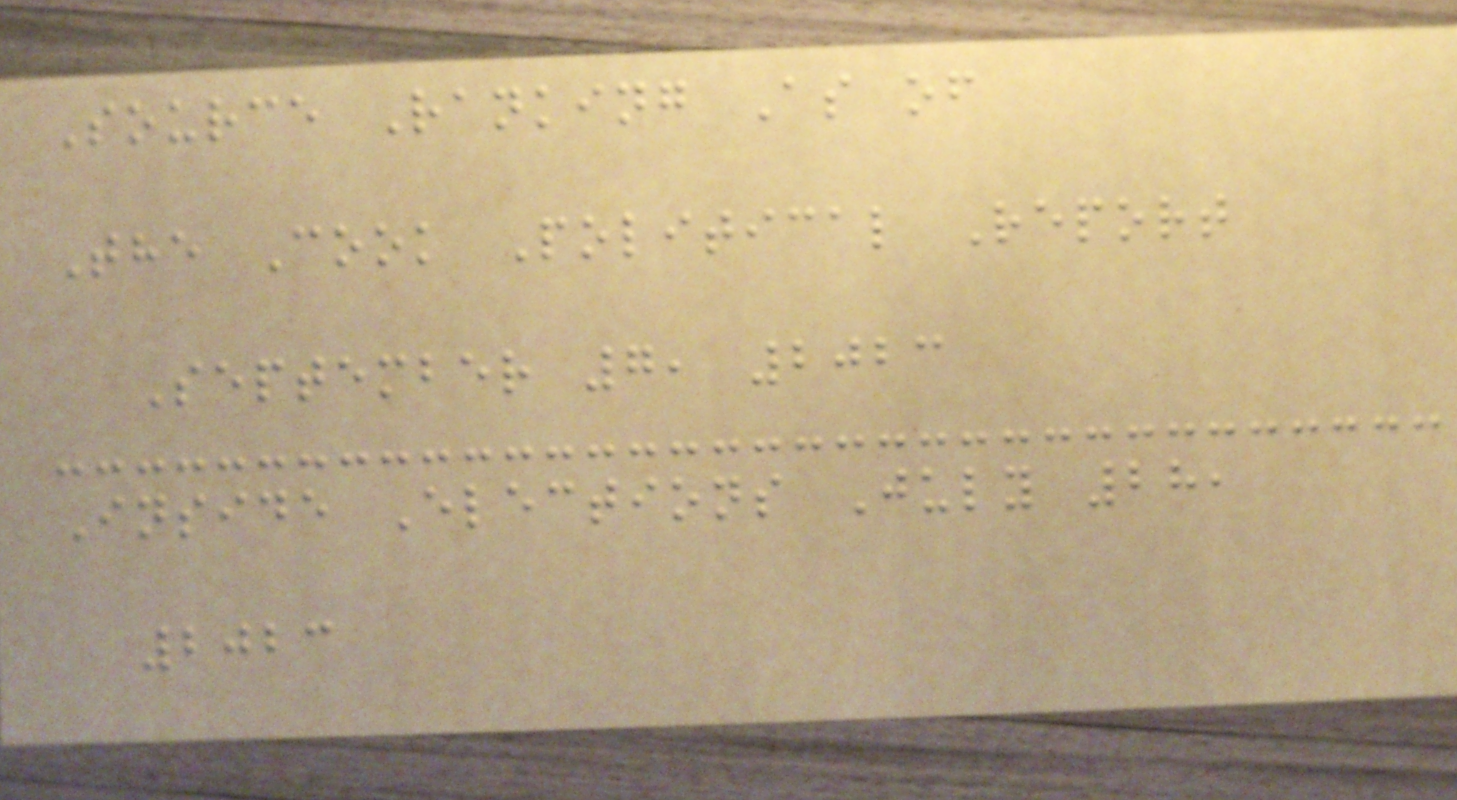Source Ranking As of
The Cook Political Report
September 7, 2023
Inside Elections July 28,
2023
